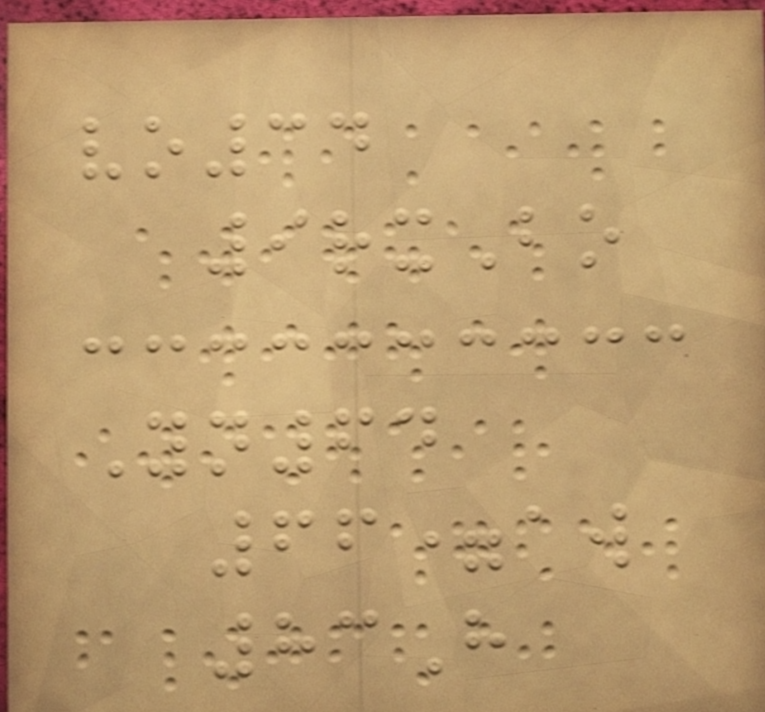vo34
9rxBo
Yn64
66=aw
83H
